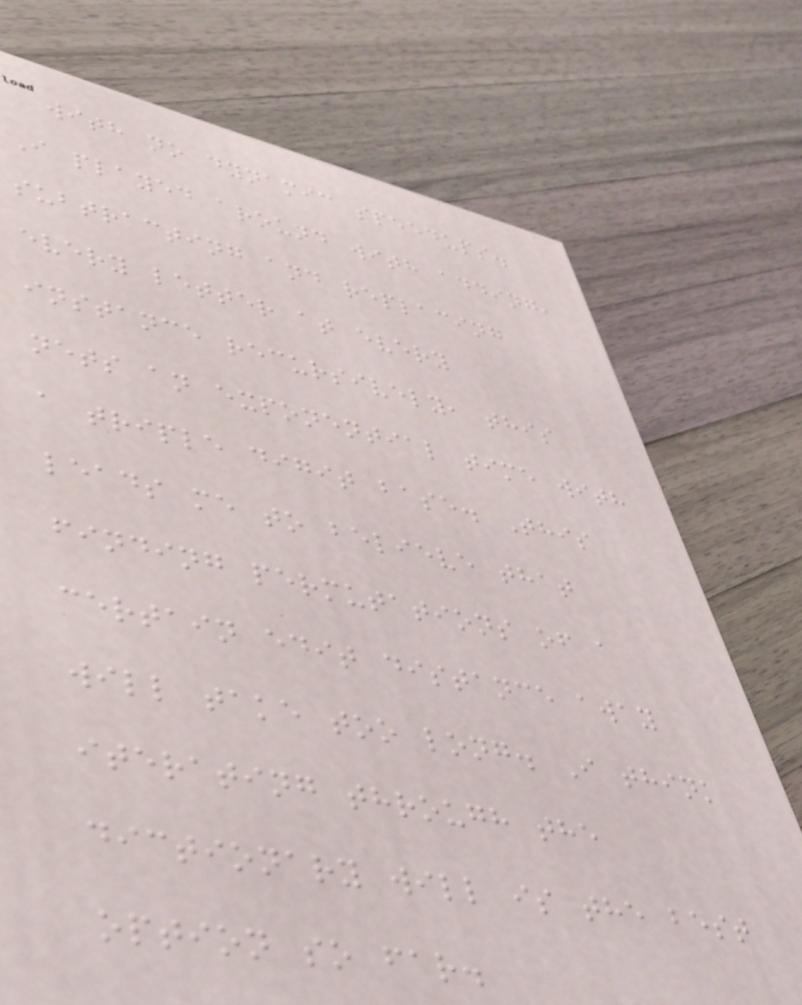with no dynamic speedups.
I played around with adding,
subtracting and replacing
every letter at every
instance recursively, this
nets an exponential time with
a triple digit base. This
leads me to believe that
finding permutations of a
certain edit distance away
will take too long. I think
iterating through the
dictionary will is the best
option so far.
